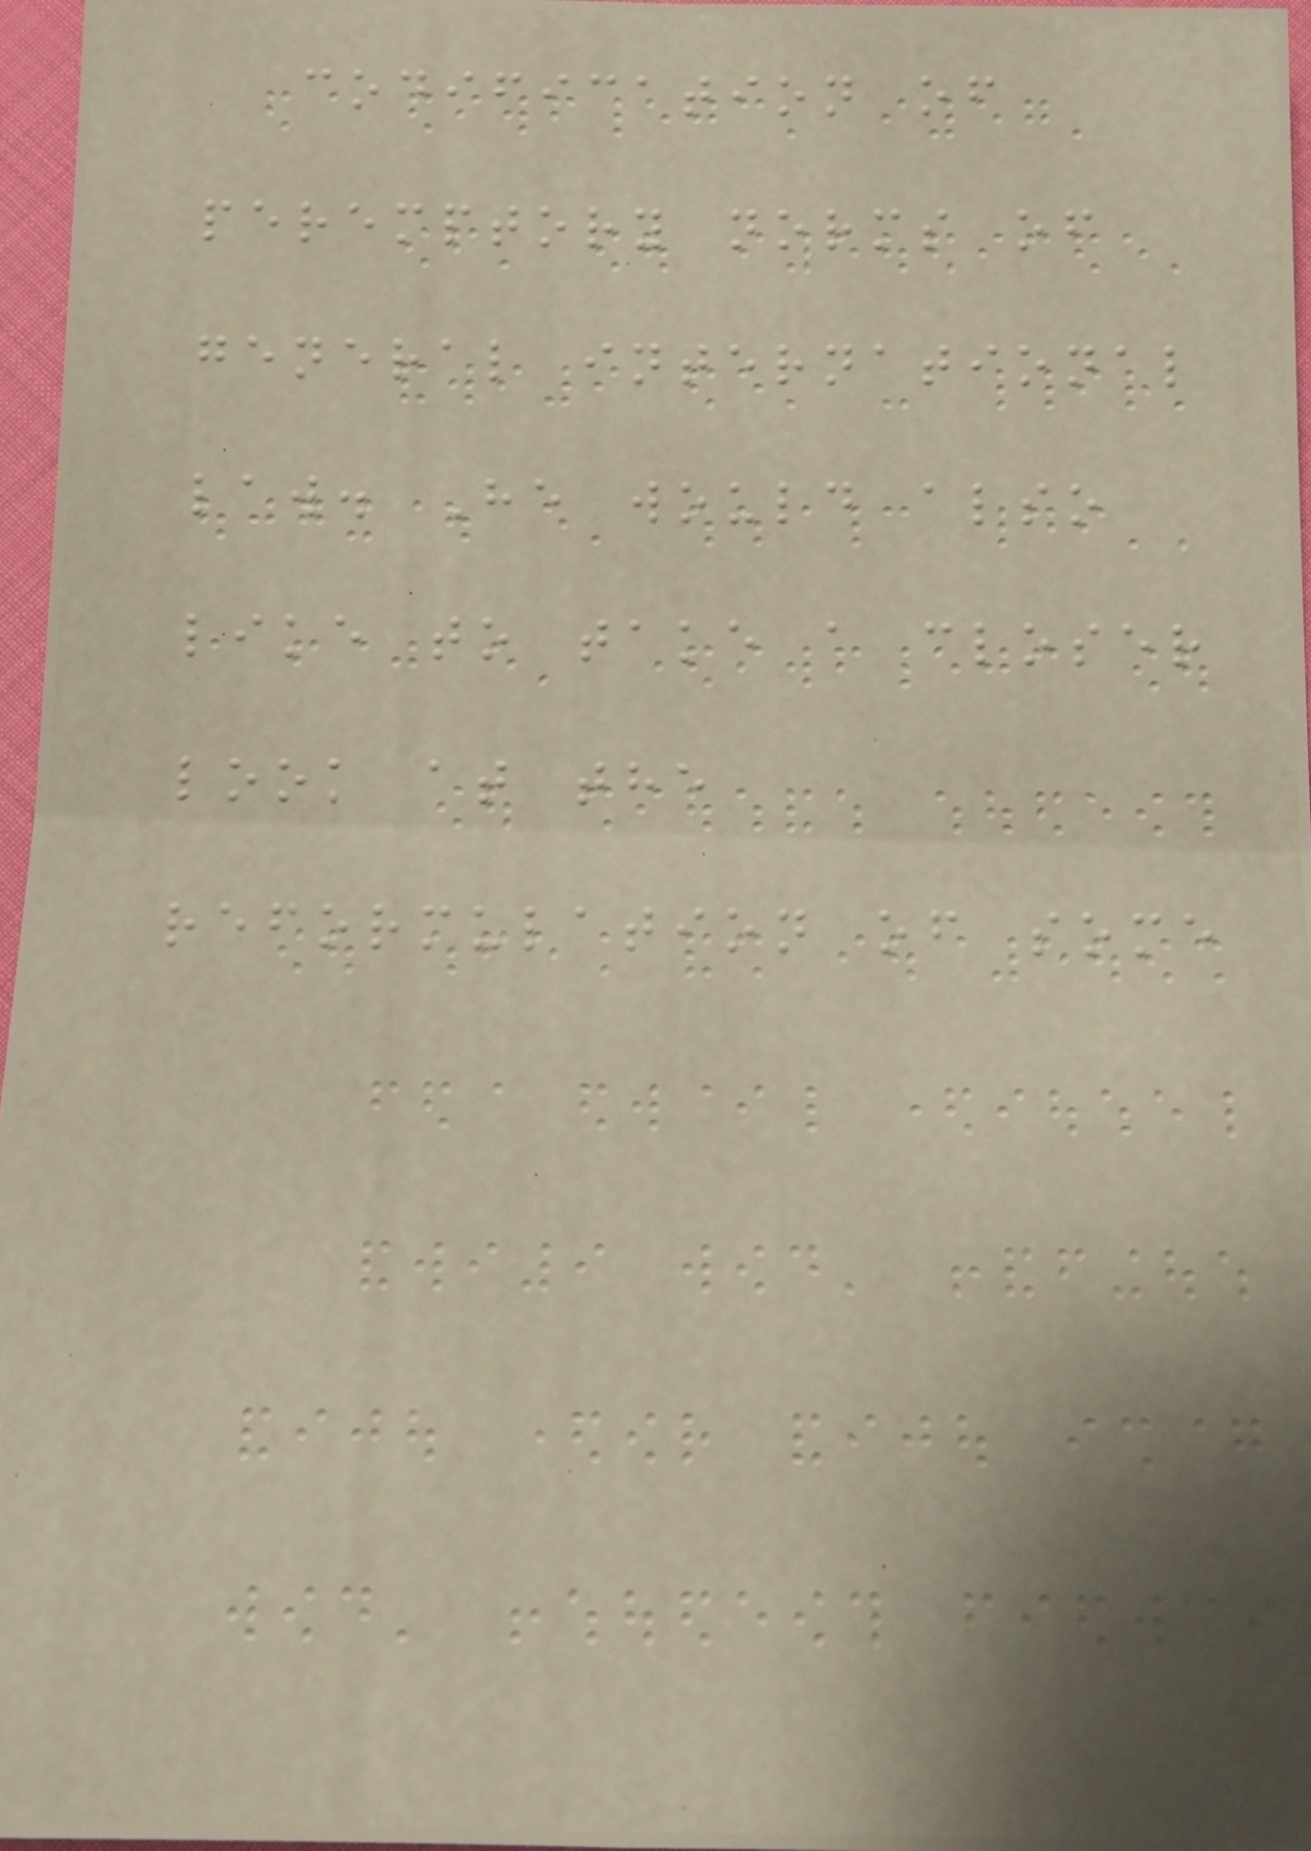codification of
peremptory norms of
general international
law. He would also
like to take a closer
look at the
reformulation of some
